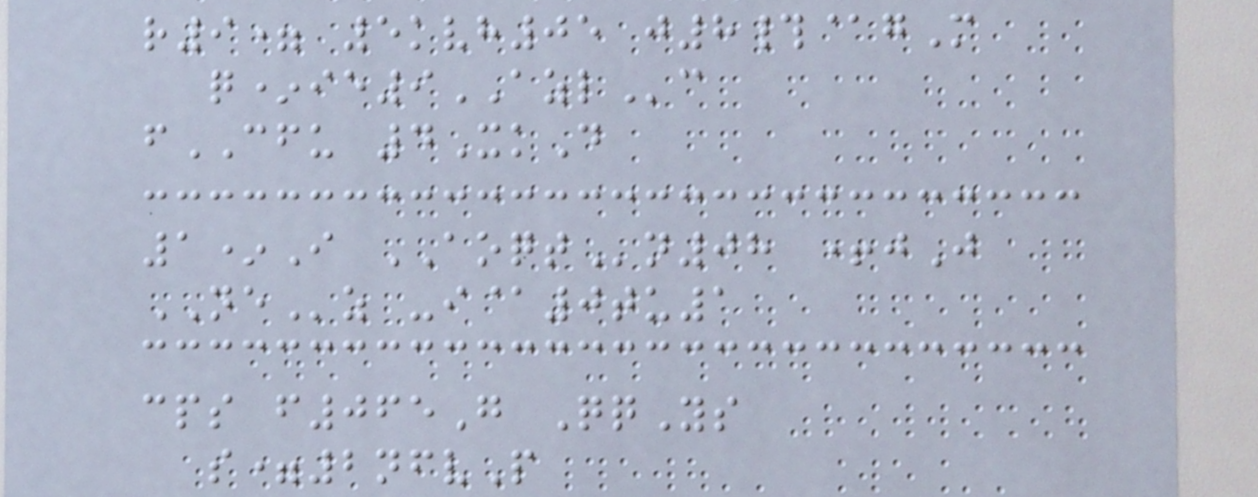r9= 5kvh05 j8#@gM
q*ie9AZLc
fCFU 4XkD
1*I AOQTn08 +jJ
NEz -i@0tu1
cps f065G QqYs
s=2nfvP
